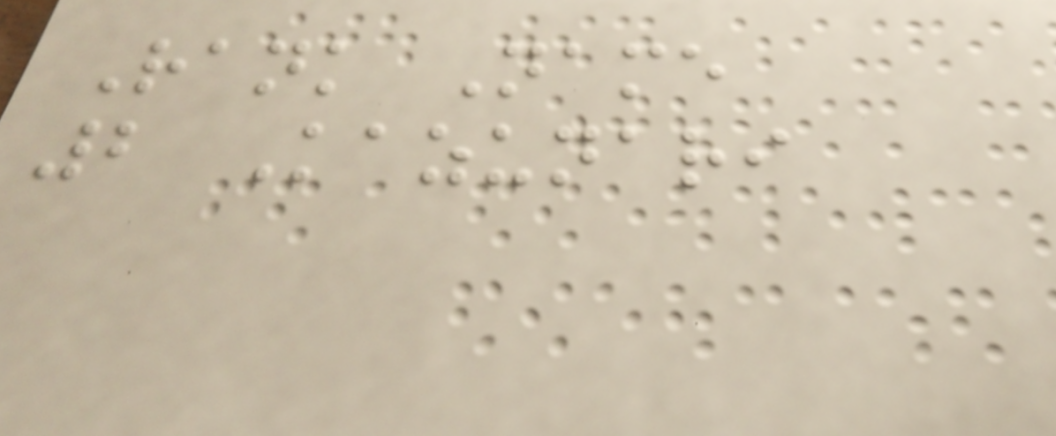Rank Name
2 Kazunari
